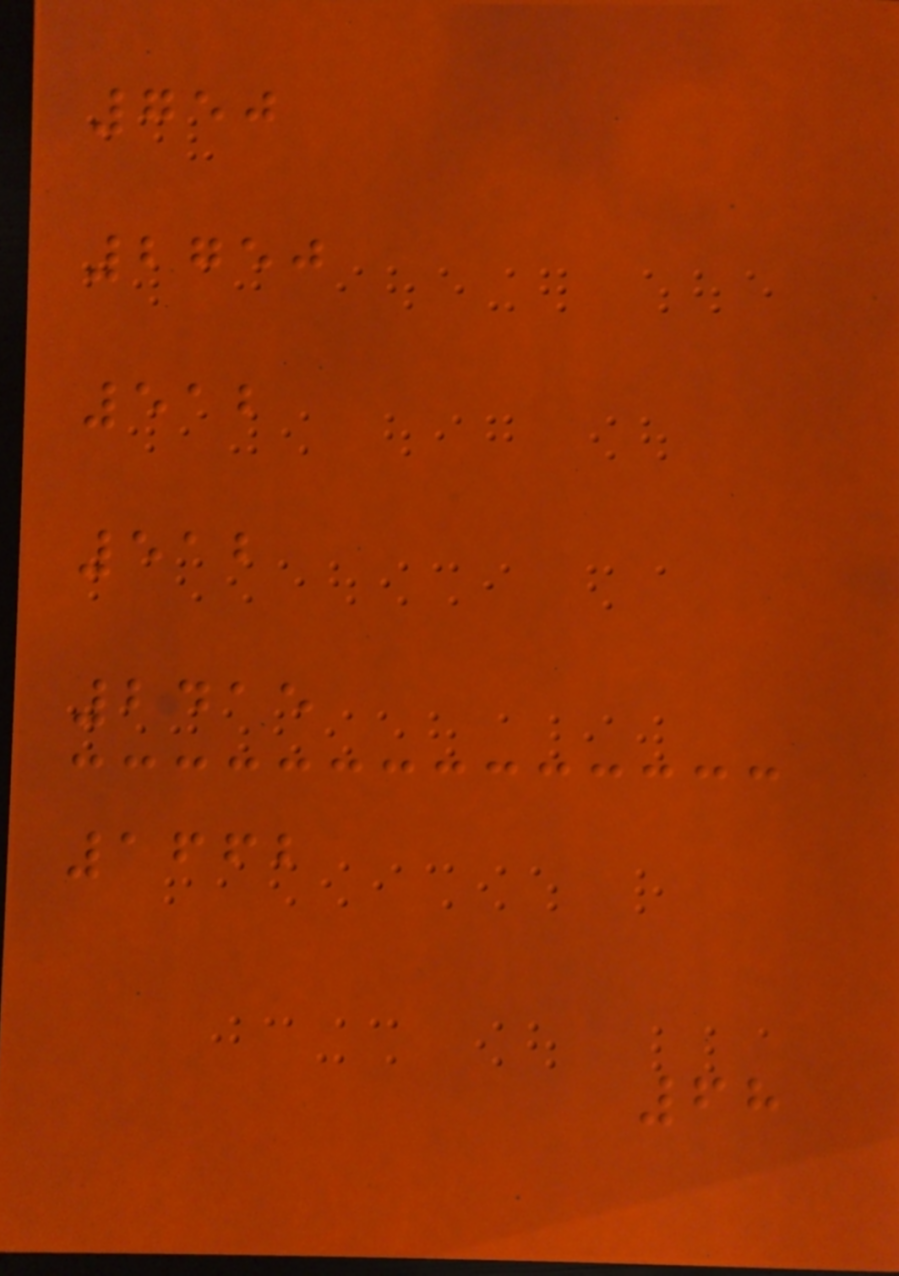750
2750
512
512
2415
1662
68
